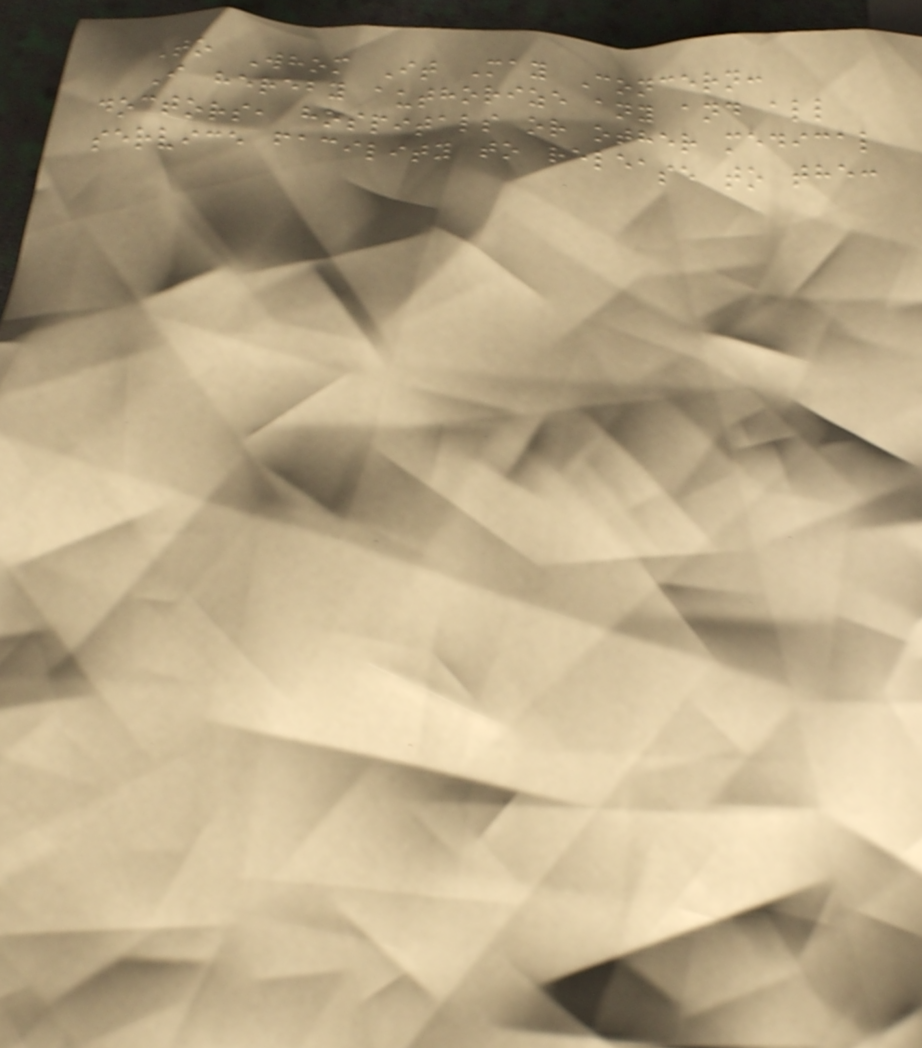To Whom It May Concern:
I hereby authorize any and all
doctors, hospitals or other medical
service facility to release to the:
